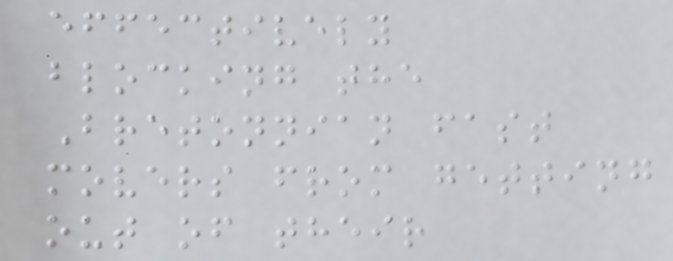effectively
blocking the
Bretonnian fast
movers from getting
out of their
